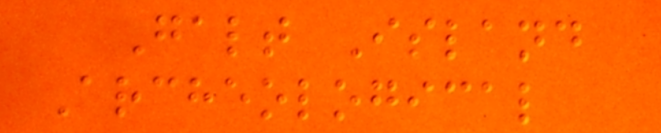Galt Island
Archeological
